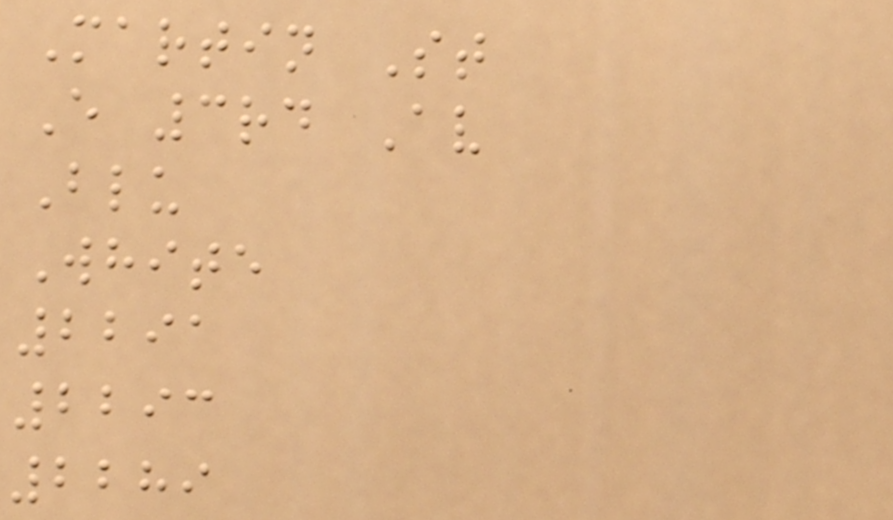Martin St
E 3rd Av
Blu
White
2291
2293
2289
